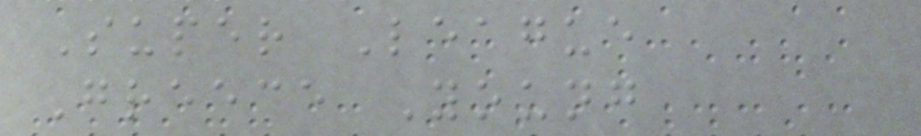Super League
Greece Young
